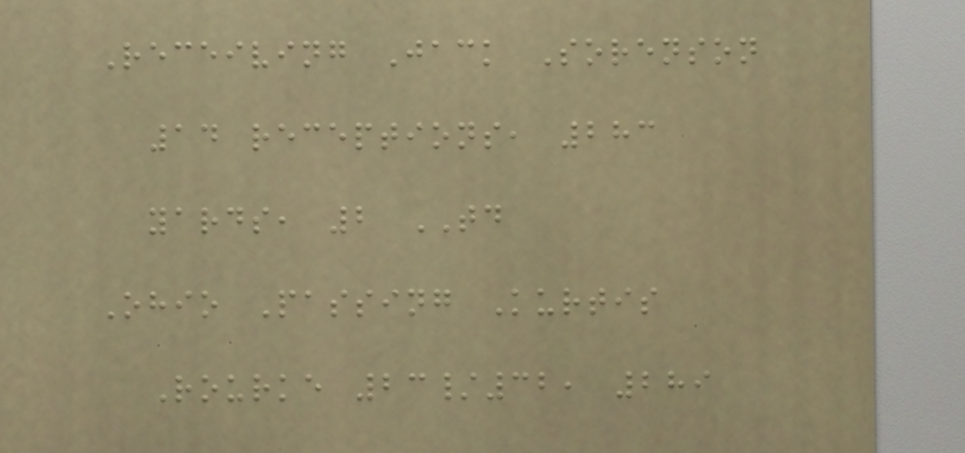Receiving Jack Sorenson
14 receptions, 283
yards, 2 TD
Ohio Passing Kurtis
Rourke 23/32, 289
